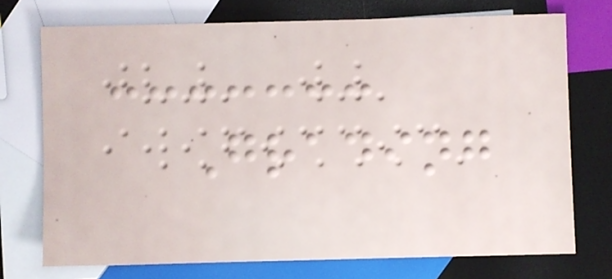Grading
